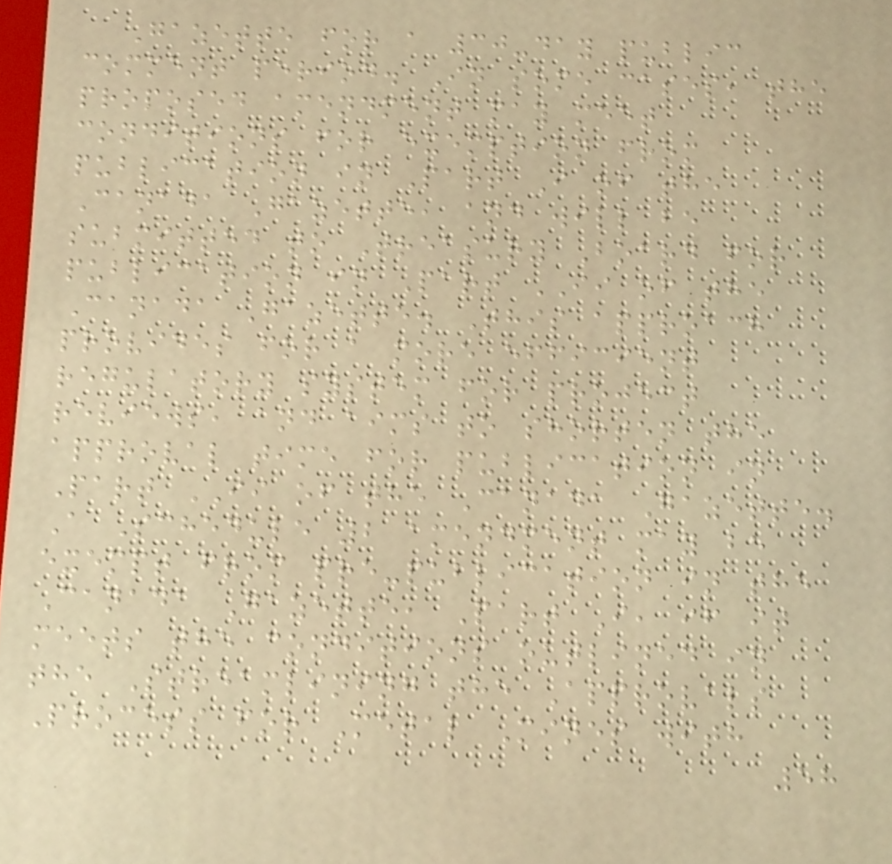Gazette for a 30-day public
comment period. In some cases, the
proposed amendment may meet
conditions for exemption from
publication in Part I of the
Canada Gazette, and will be
submitted to Treasury Board for
publication in Part II of the
Canada Gazette. This approach
provides for a more efficient
regulatory system for project
reviews, and aims to shorten the
approval time for publication in
Part II of the Canada Gazette.
A Schedule 2 amendment may be
exempt from pre-publication in the
Canada Gazette, Part I, if it
meets the conditions outlined in
the Streamlining the Approvals
Process for Metal Mines with
58
